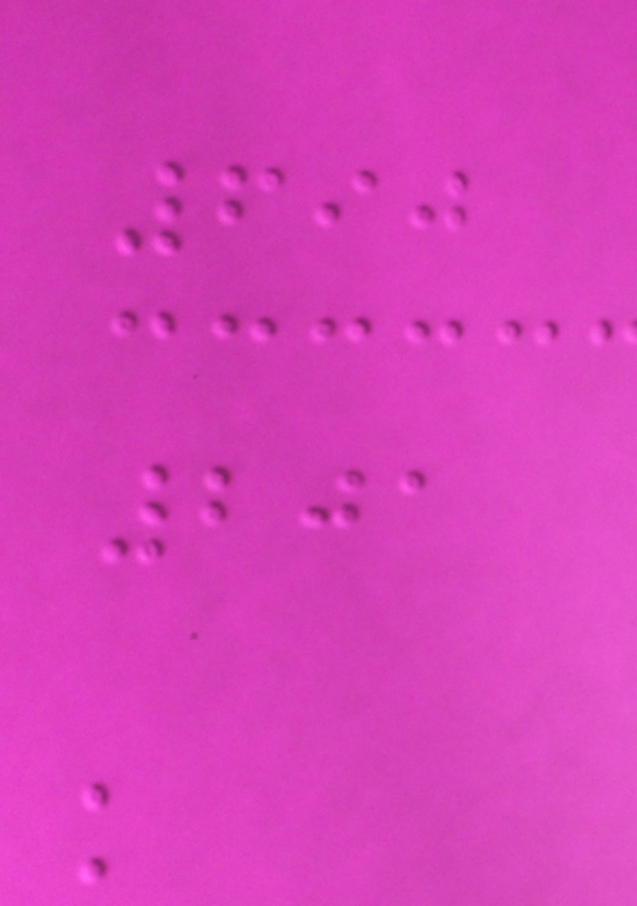690
201
k
